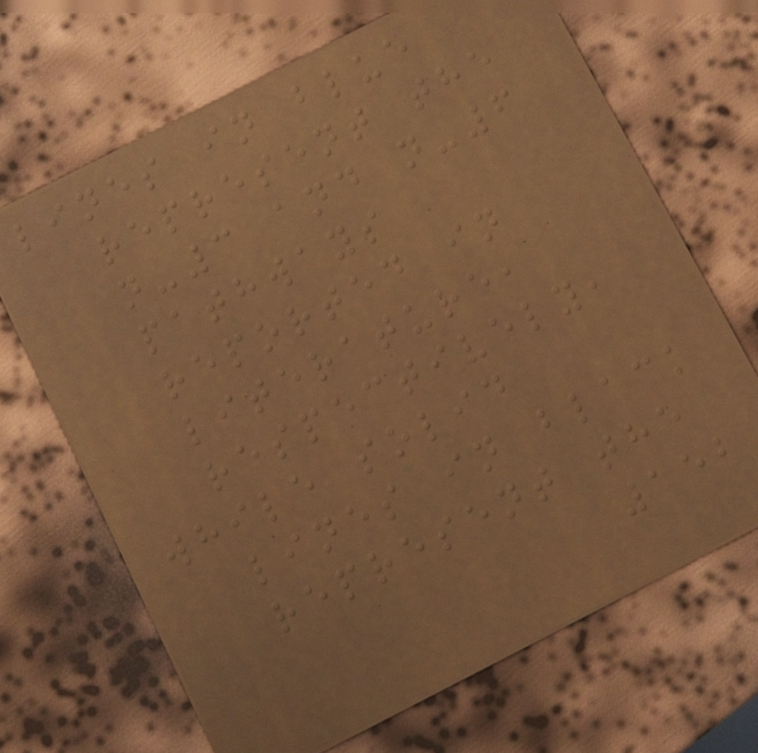lines in blue
represent the
n-3 and n-6
pathways
reported in
literature,
respectively,
while solid
lines in black
represent the
152
